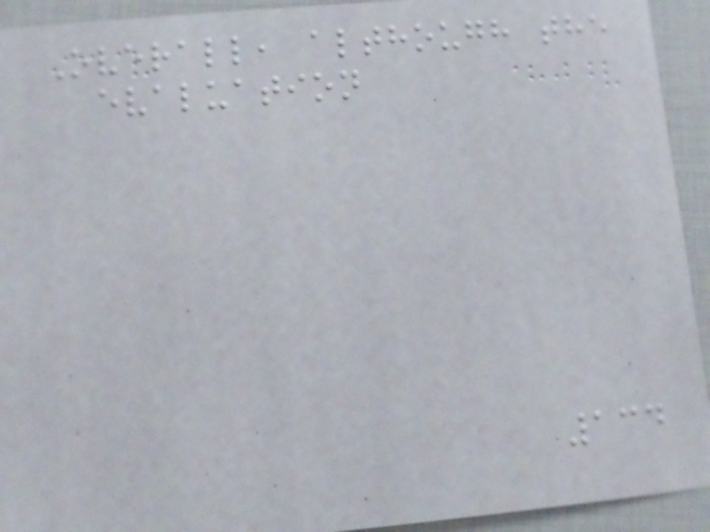Overall, although the
evaluation
134
